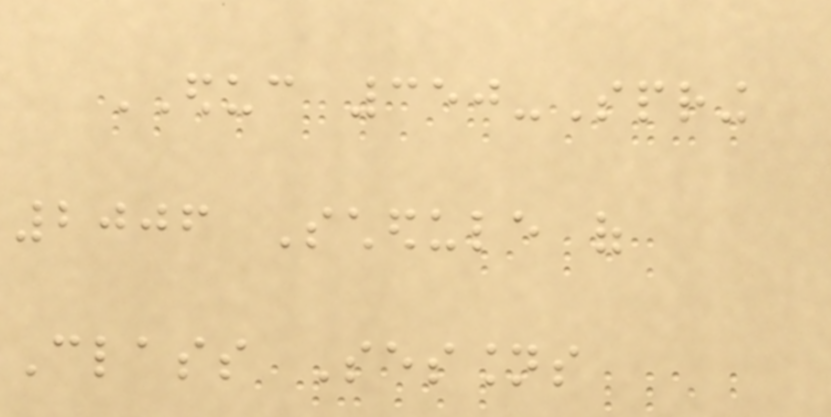EDUC 350-Spring
2006 Schedule of
Class Sessions
